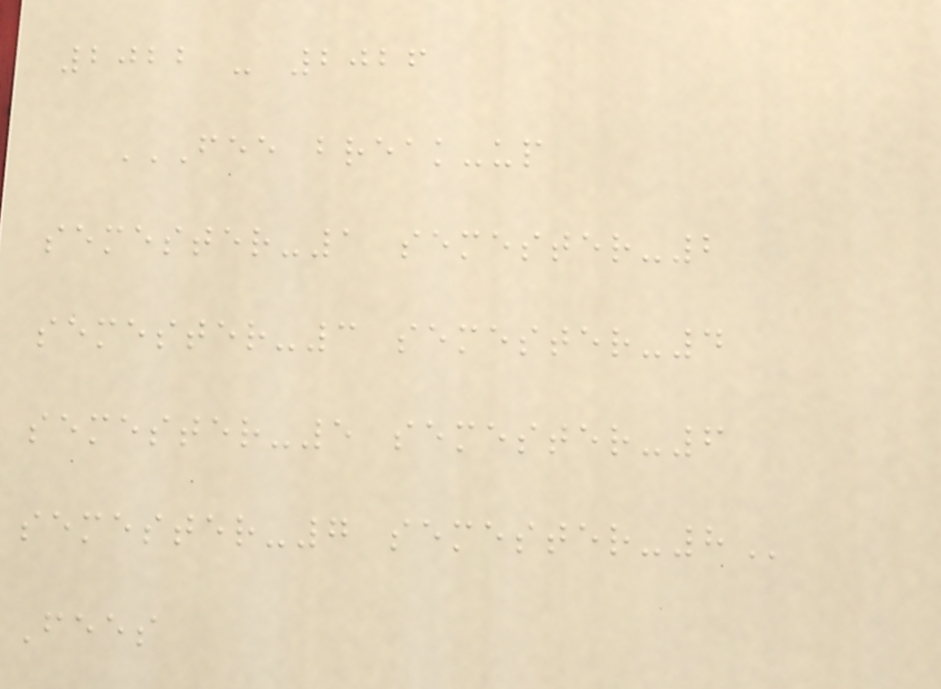2022 - 2026
FEE BREAK-UP
SEMESTER-1 SEMESTER-2
SEMESTER-3 SEMESTER-4
SEMESTER-5 SEMESTER-6
SEMESTER-7 SEMESTER-8
Fees
